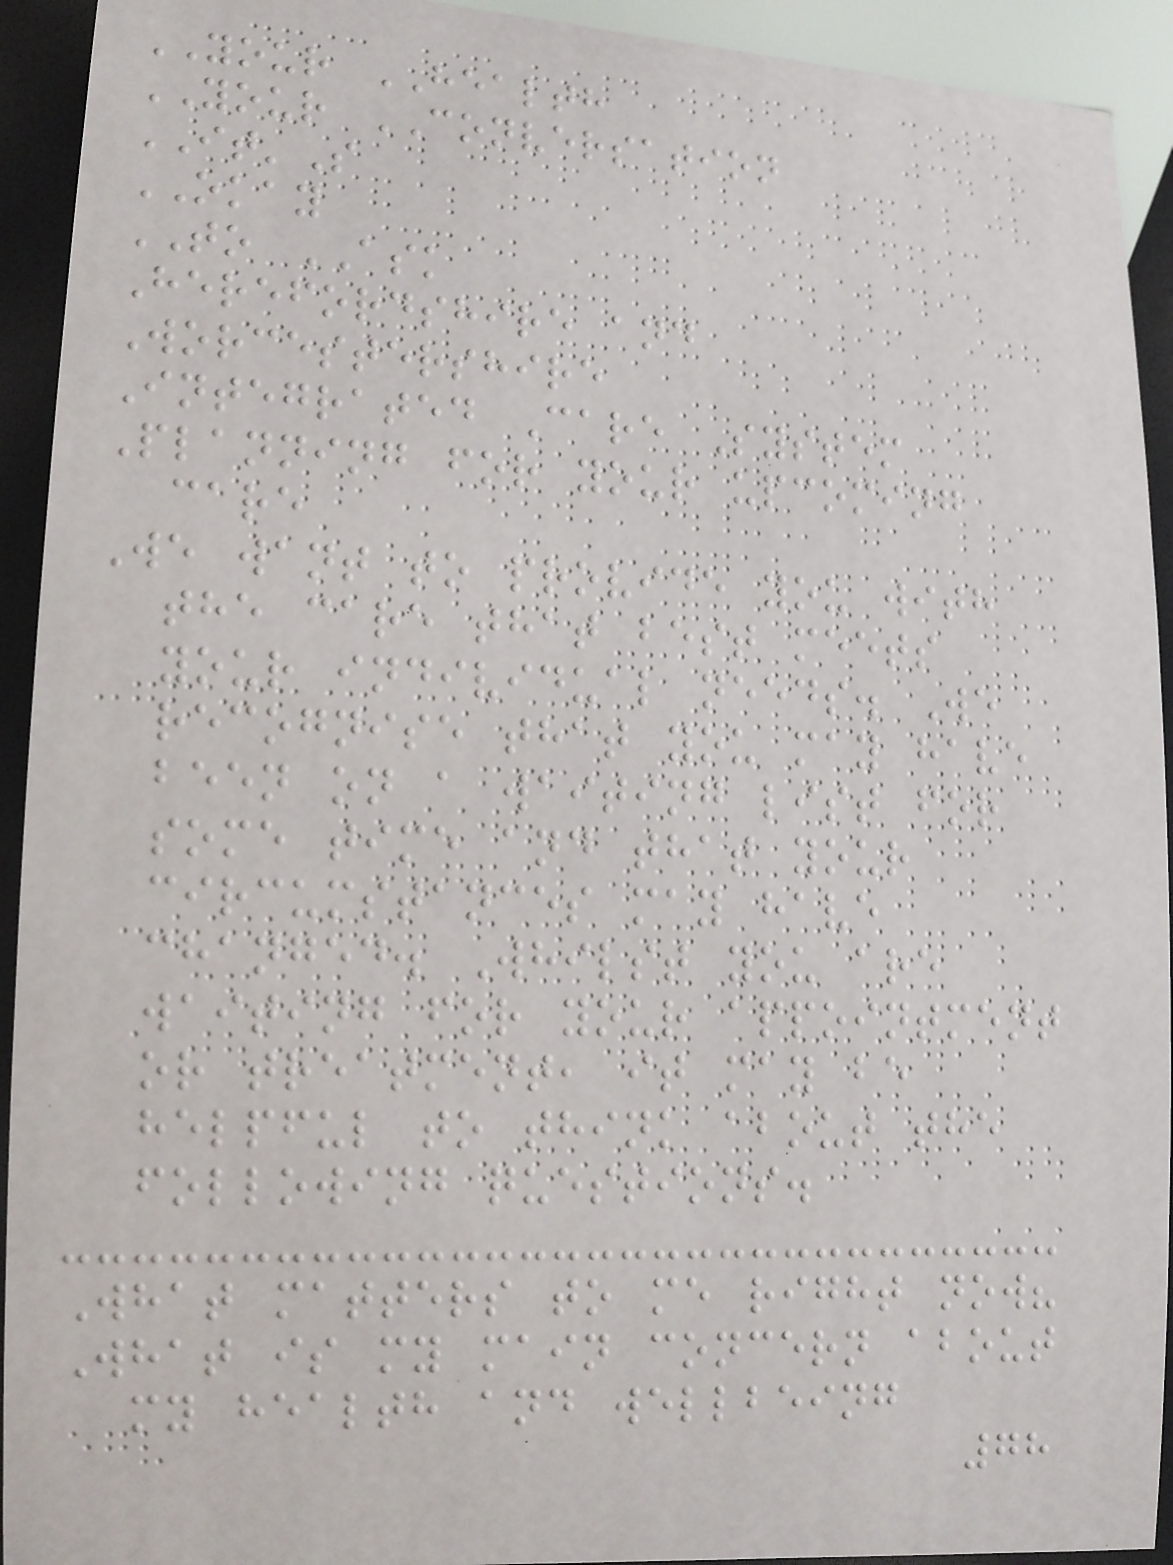YOUR HEALTH
YOUR CONVERSATION
IT'S
OKAY
TO ASK
Herefordshire and
Worcestershire
Integrated Care System
Planning for your upcoming
care
We want to provide you with
the care that best meets
your individual needs. We
recognise that you may have
been on a waiting list for
some time and that your
circumstances may have
changed. Whilst you are
waiting for your appointment
or treatment, it may be
helpful to think about the
following questions.
What matters to me right now?
What is my main concern about
my health and wellbeing
78
